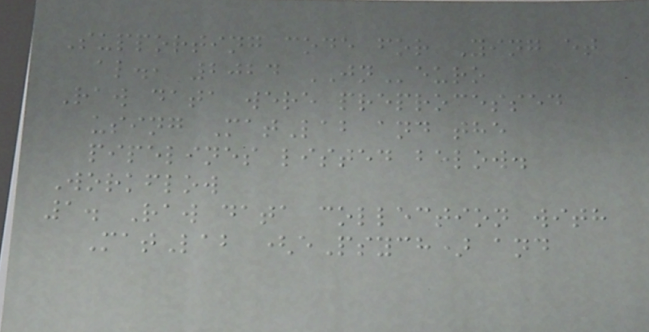Supporting code for Ying et
al., 2024 JNeuro
Raw data were preprocessed
using MatLab and the
pipelines listed below.
Workflow
1. Raw data collection with
MatLab (ePsych) and
